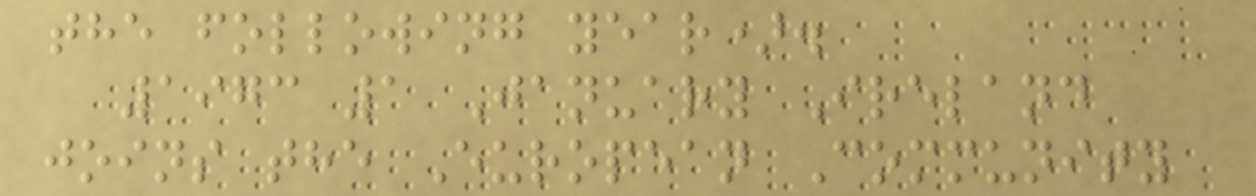the following year).
1973 1 January Ireland
joins the European Community
